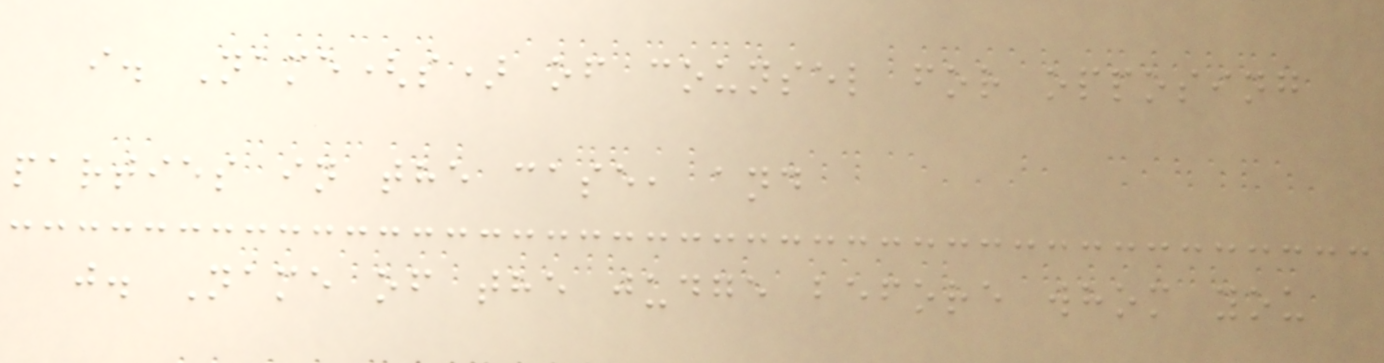i. Name(s) of counsel for opposing
parties in the case, and
j. Name of the judge before whom you
